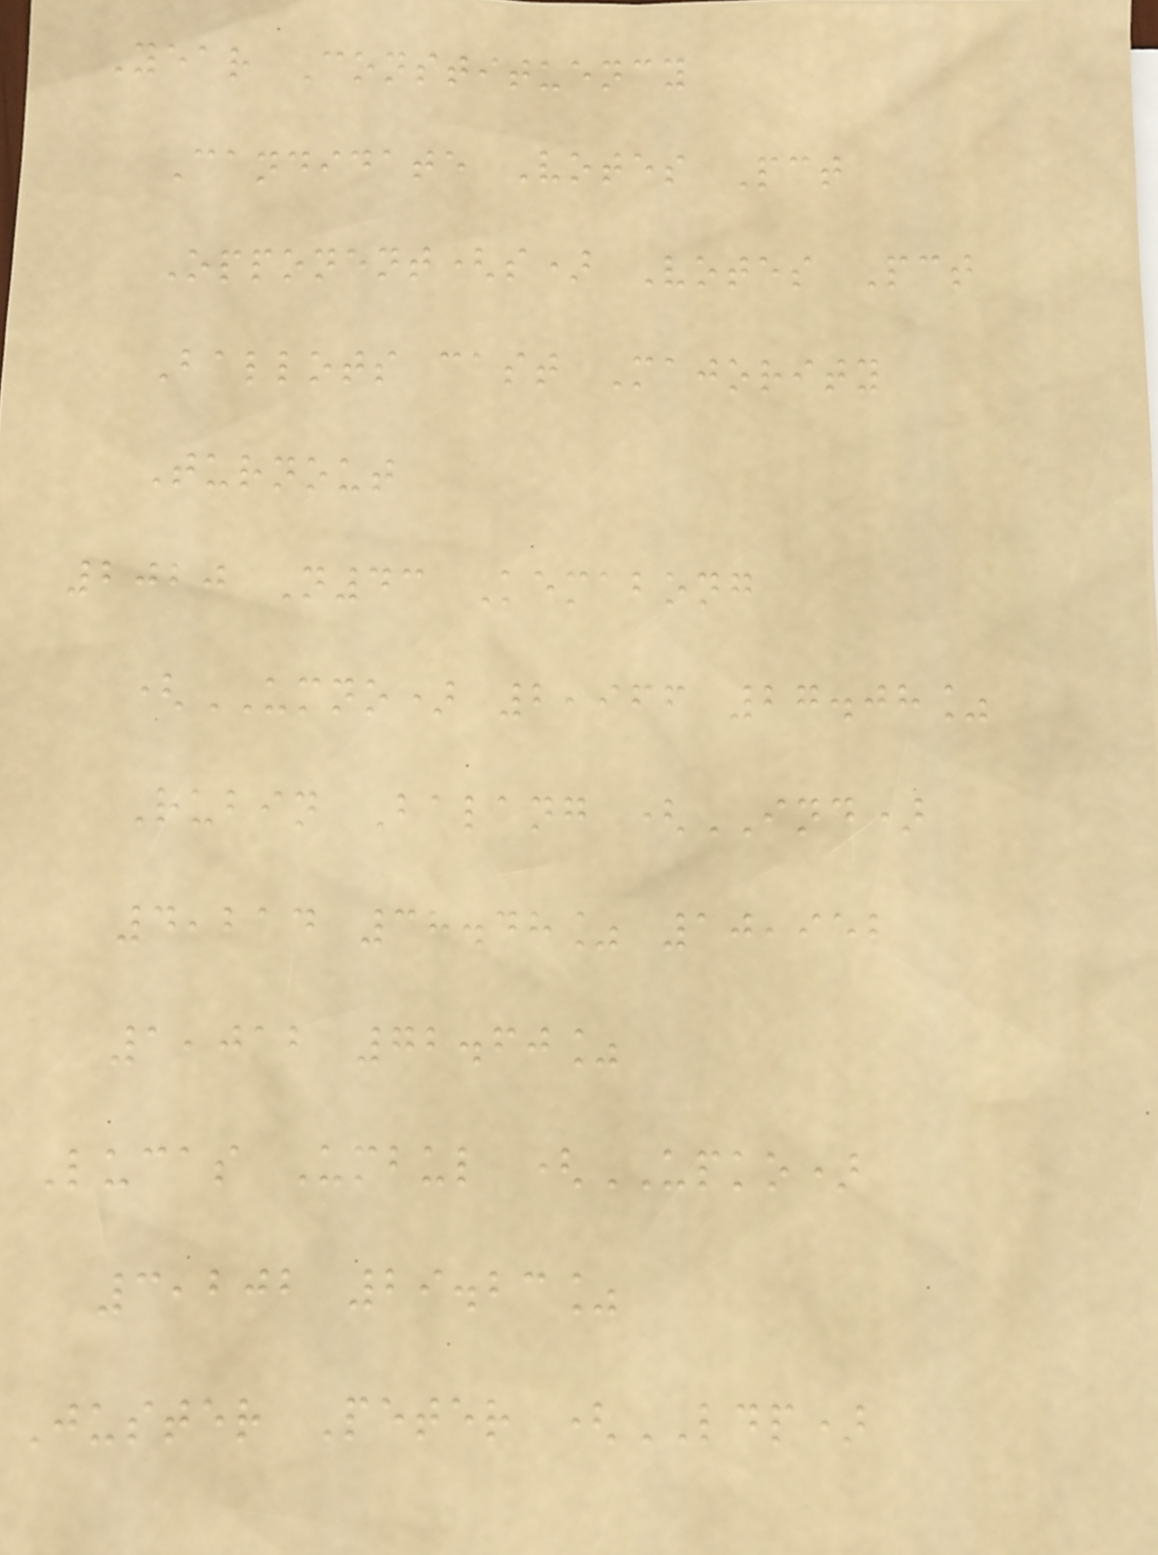Year Constituency
Candidate Votes Pct
Opponent(s) Votes Pct
Ballots cast Majority
Turnout
2020 N43 Kemabong
(UMNO) 2,966 27.08%
Rubin Balang (IND)
4,214 38.48% 10,952
1,012 72.60%
Lucas Umbul (UPKO)
3,202 29.23%
Juster Peter (LDP)
